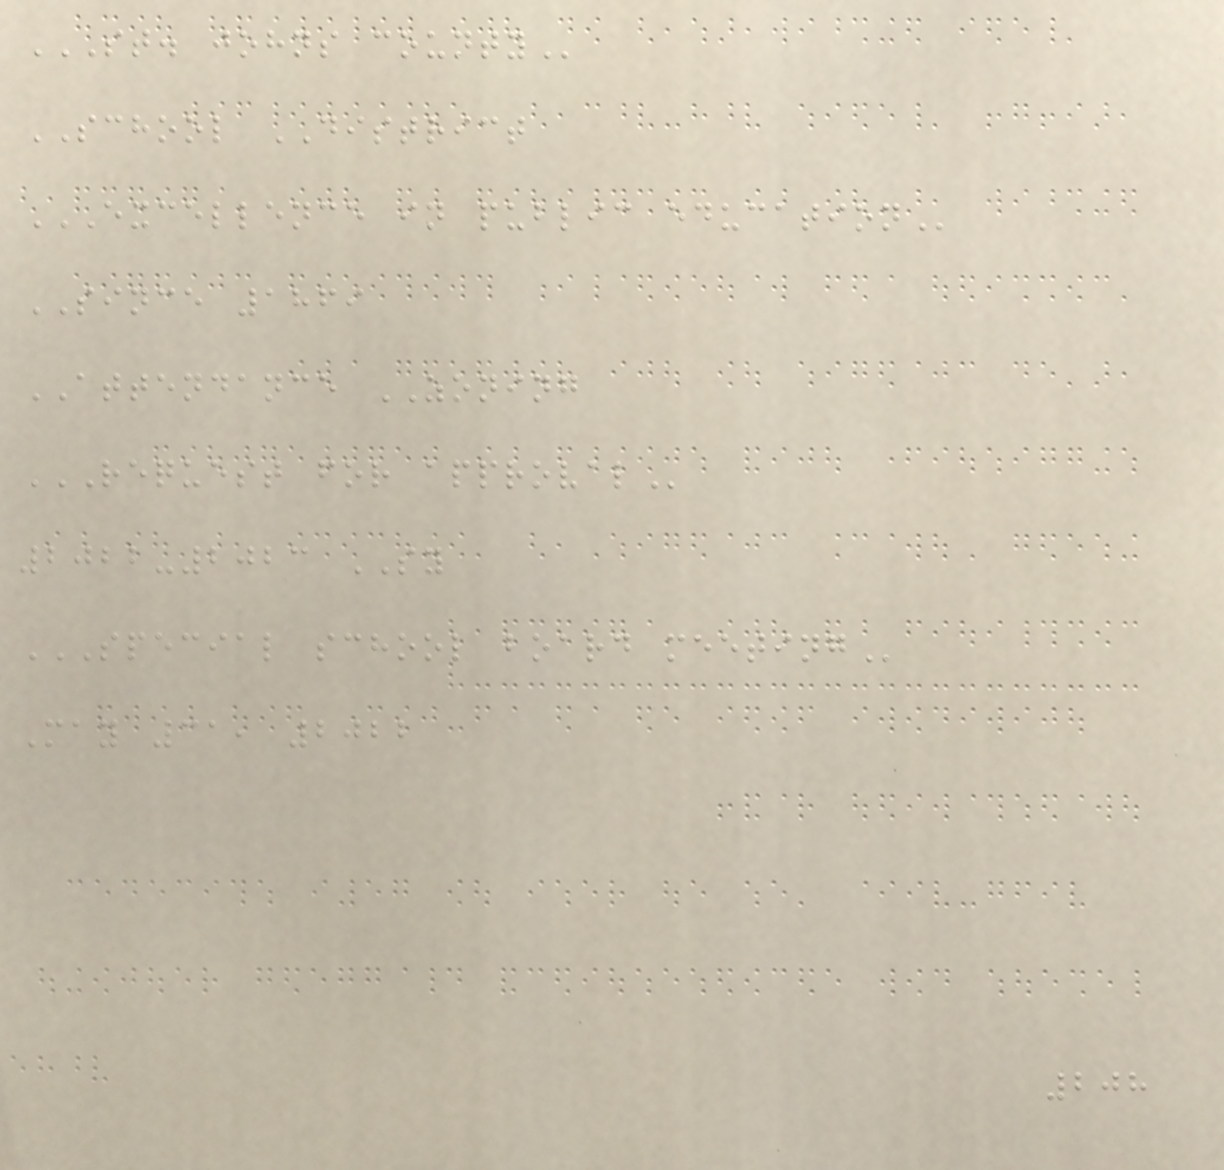ST. JOHNS COUNTY
SCHOOL DISTRICT
EXCELLENCE IN PUBLIC EDUCATION
SINCE 1869
ATTENDANCE ZONING
REQUEST FOR APPROVAL
2022-2023 SY
SPECIAL SCHOOL BOARD MEETING
May 31, 2022
208
